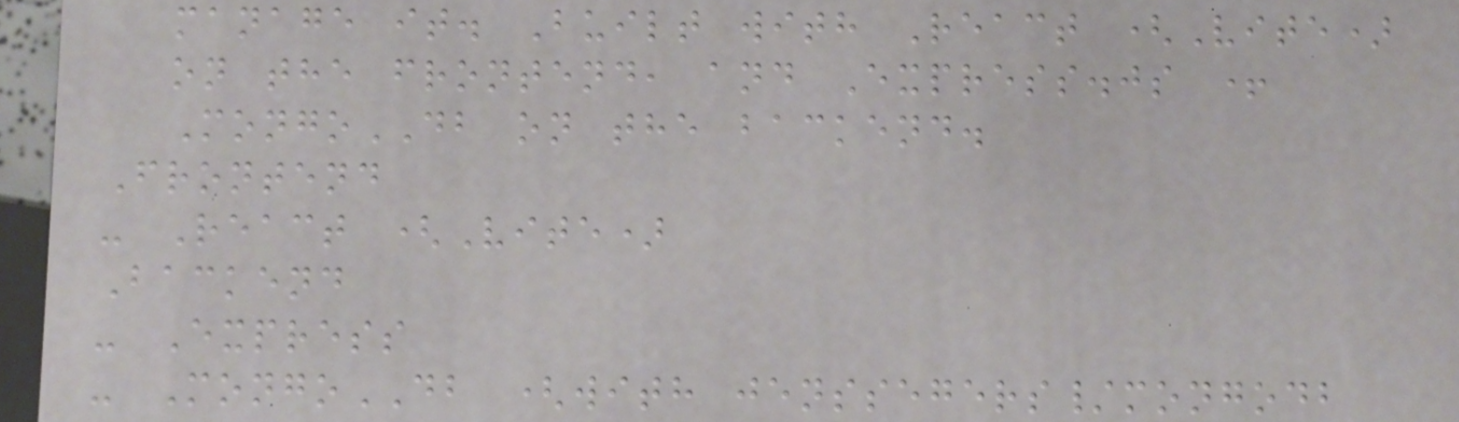manage it. Built with React (Vite)
on the frontend, and Express.js +
MongoDB on the backend.
Frontend
- React (Vite)
Backend
- Express
- MongoDB (with jenssegers/mongodb
